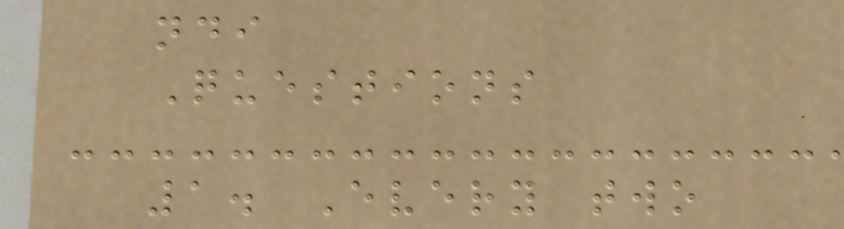ndi
Questions
1. Every two
